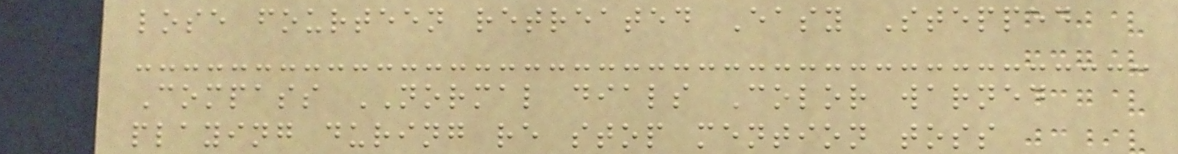lose fourteen retreated Easy Stepped
Compass NORMAL dials Color warned
playing during re stop mention toss
